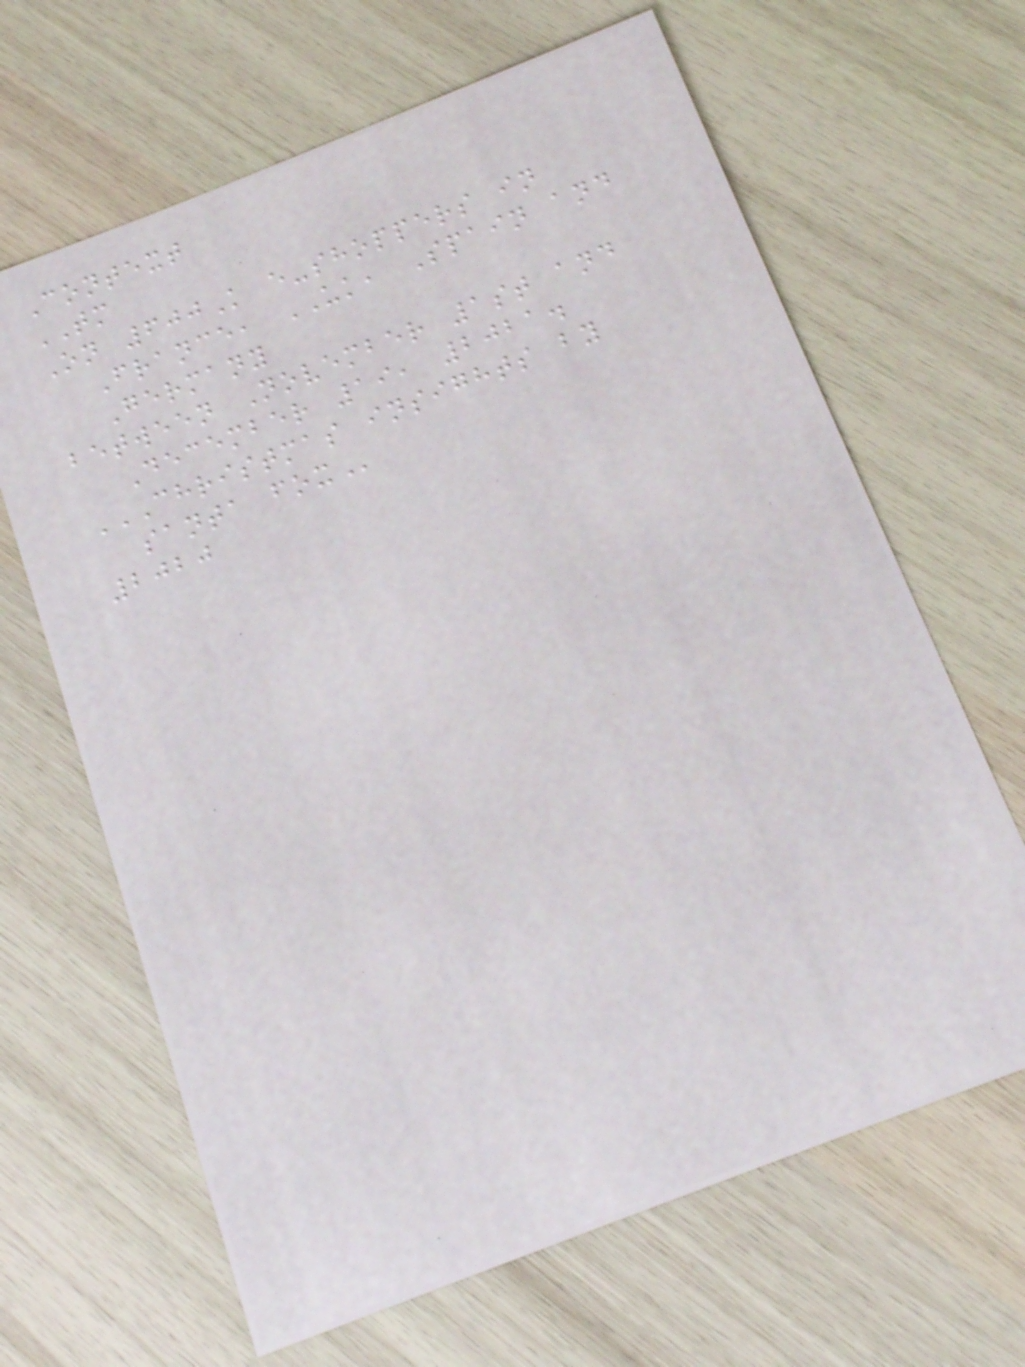Context
TM
On 600K e-shoppers in
France, UK, Spain and
Germany
between November 1st and
December 19, 2021.
CHRISTMAS INSIGHTS BY
SANTA FOX
2020
